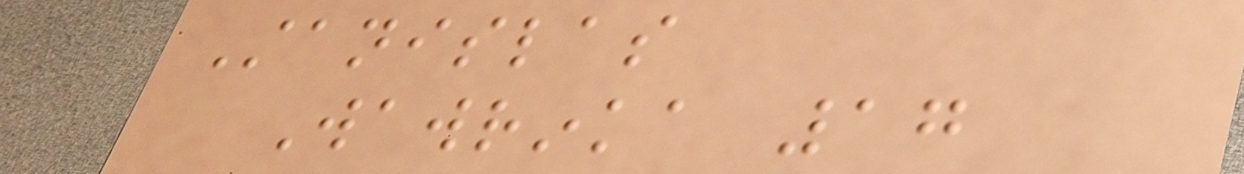Stanislas
Wawrinka 17
